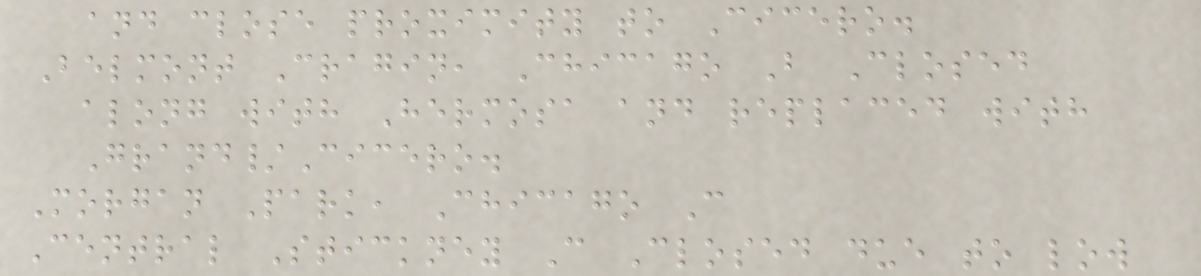and close proximity to Cicero.
Belmont Cragin, Chicago B Closed
along with Hermosa and replaced with
Grand/Cicero.
Morgan Park, Chicago C
Central Stickney C Closed due to low
